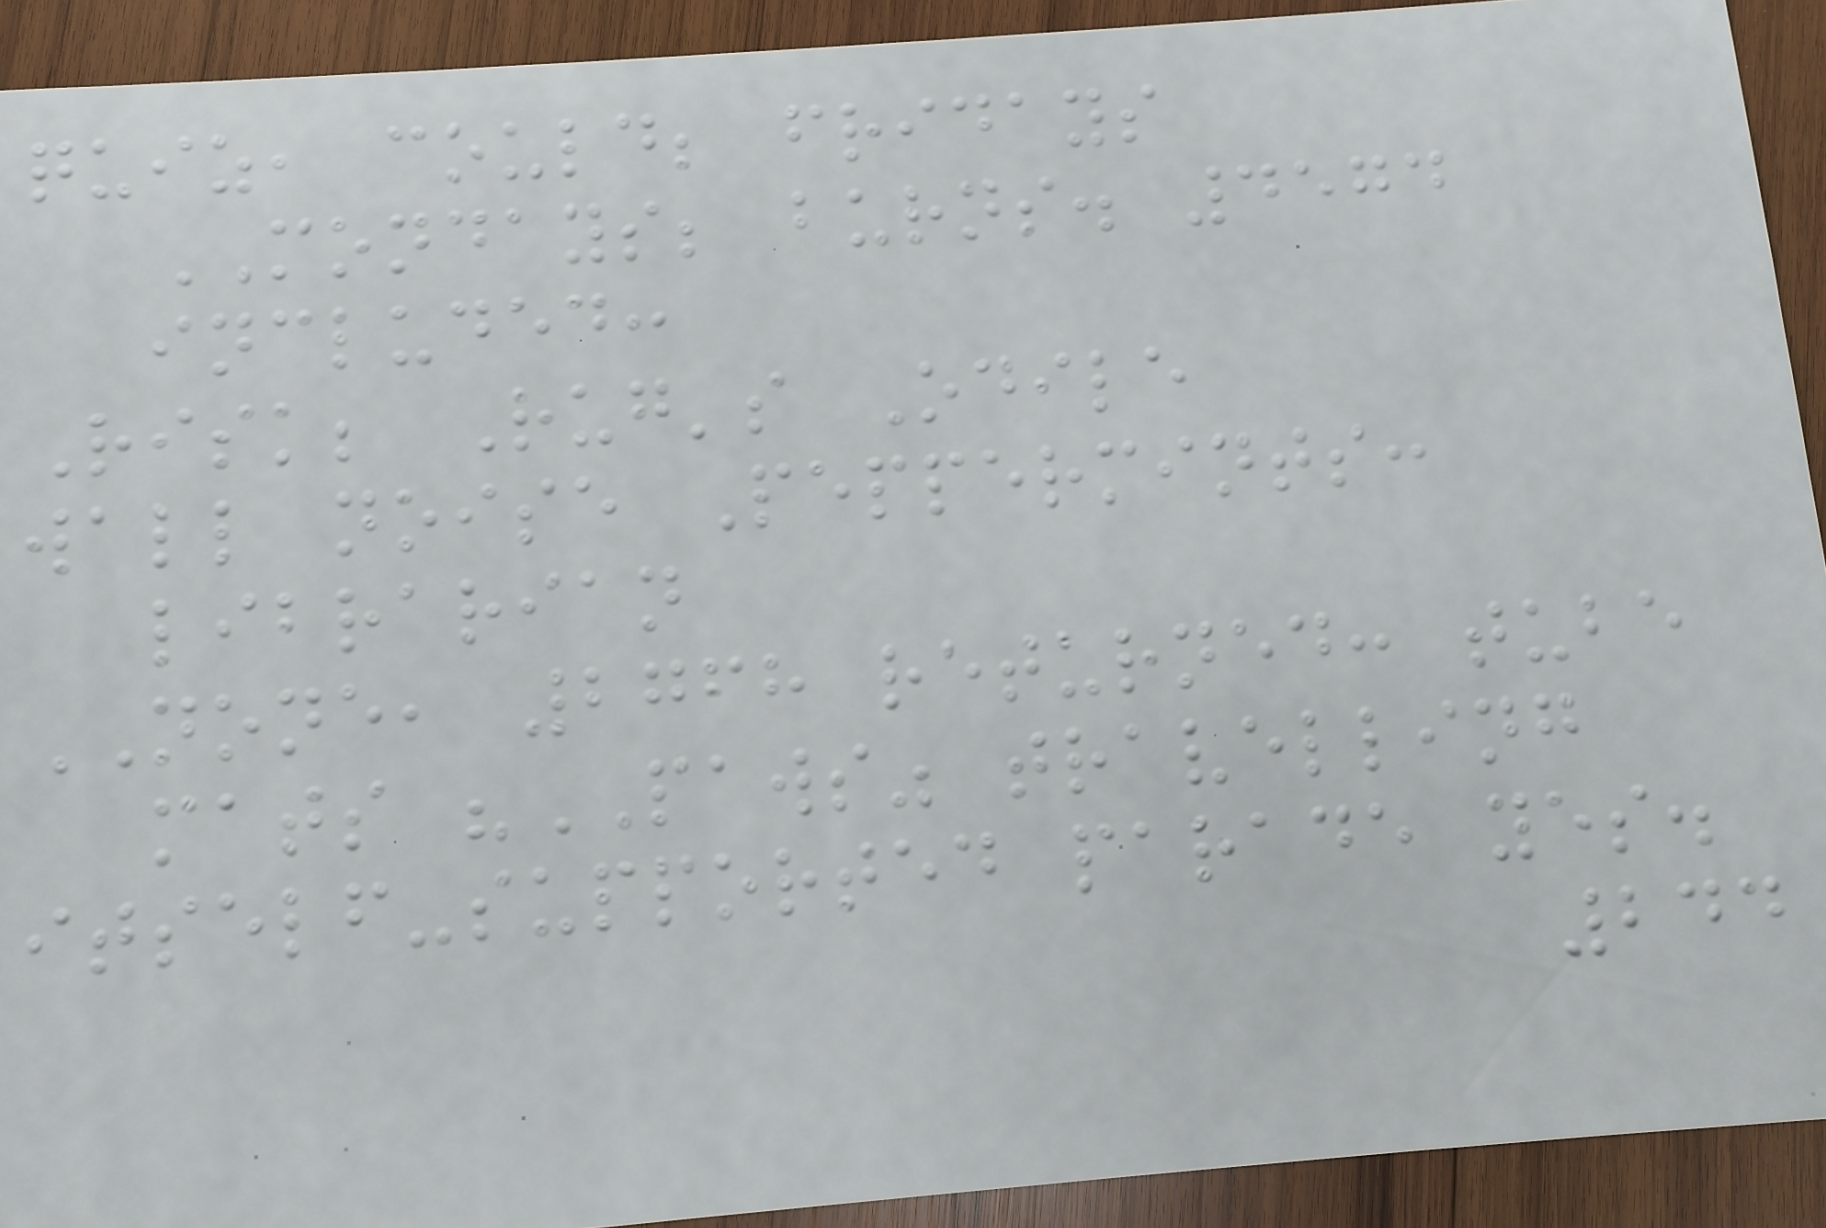quiz, could; fridays
MONDAYS; burns. 4574
included:
Risk; Rug's Odile
wall noise Peppermints:
librarian
NONE, 2768 returned: tube
mats "PAWS" travelling
itself-supported parade yes.
244
